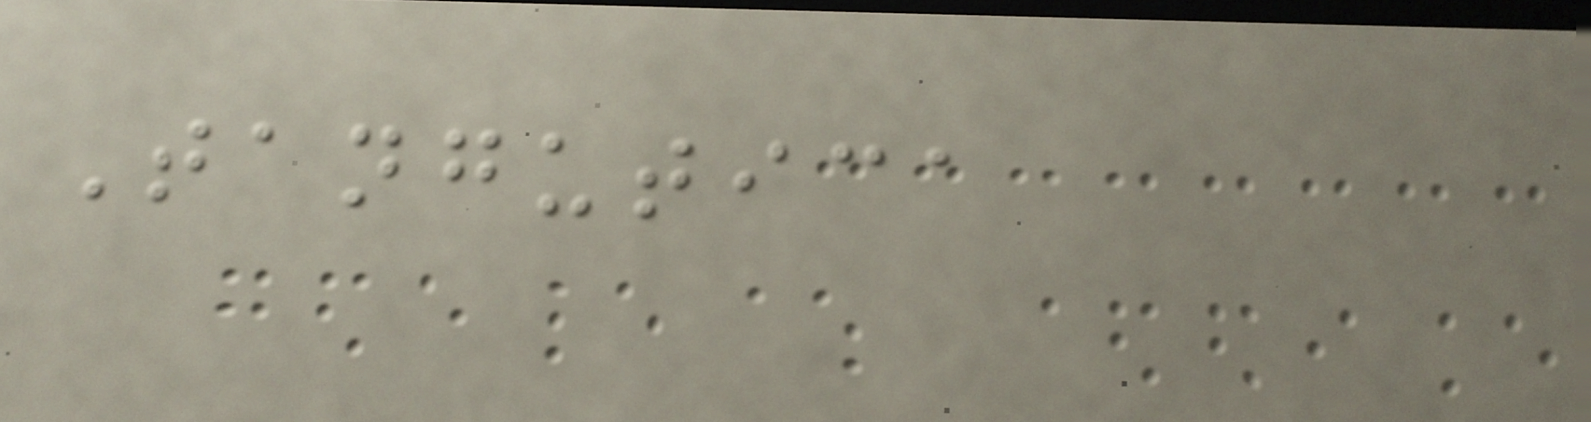Tangutica
